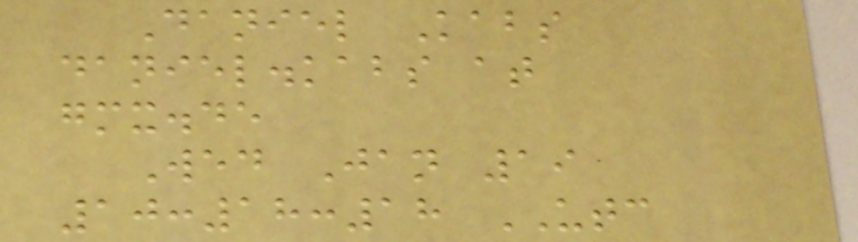Daniel Kabs
daniel.kabs at
gmx.de
Wed Jan 19
10:18:18 UTC
